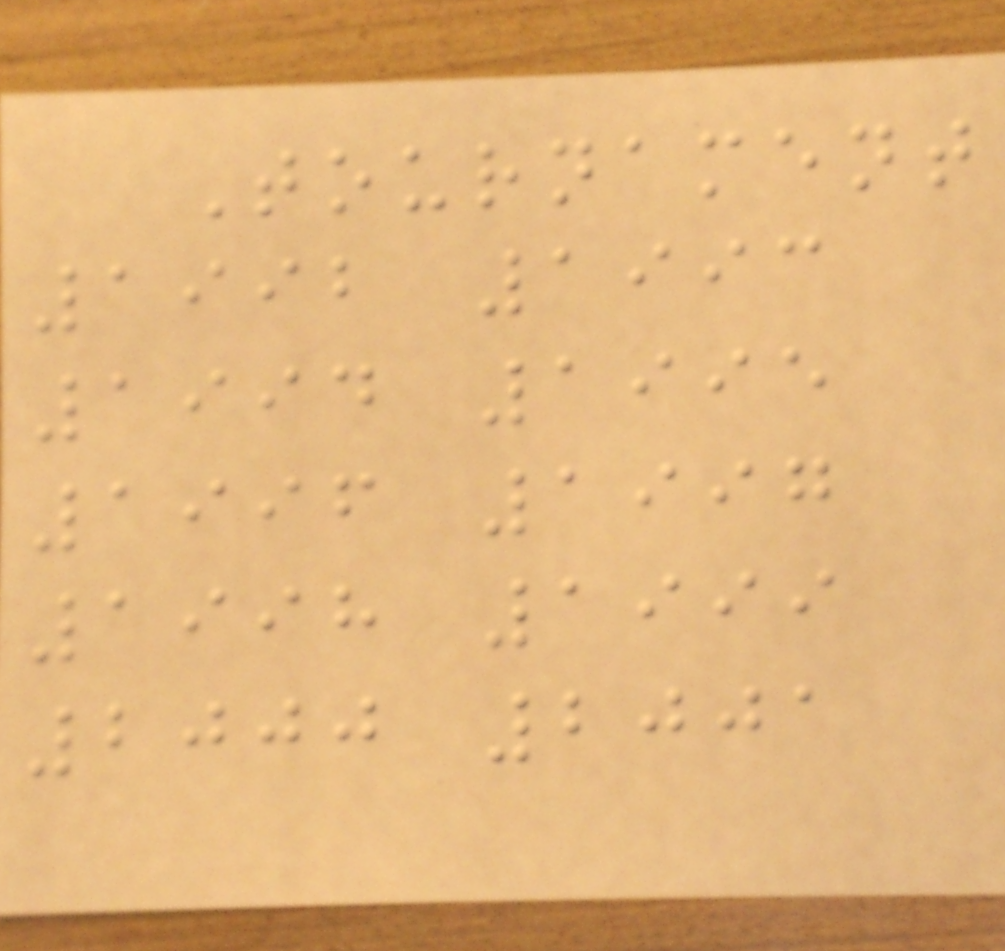Tournament
1992 1993
1994 1995
1996 1997
1998 1999
2000 2001
